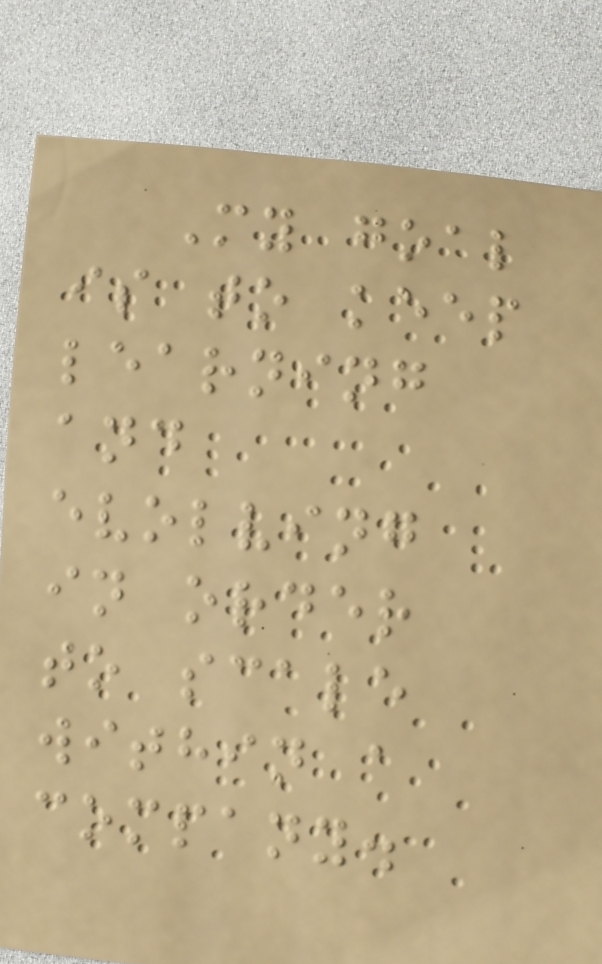My goal
is to keep
learning
and
evolving
in order
to scale
within a
company.
